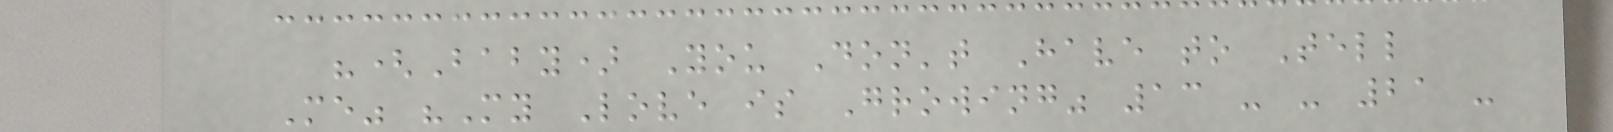"(Baby) You Don't Have to Tell
Me" "My Love is Growing" 13 - - 21 -
